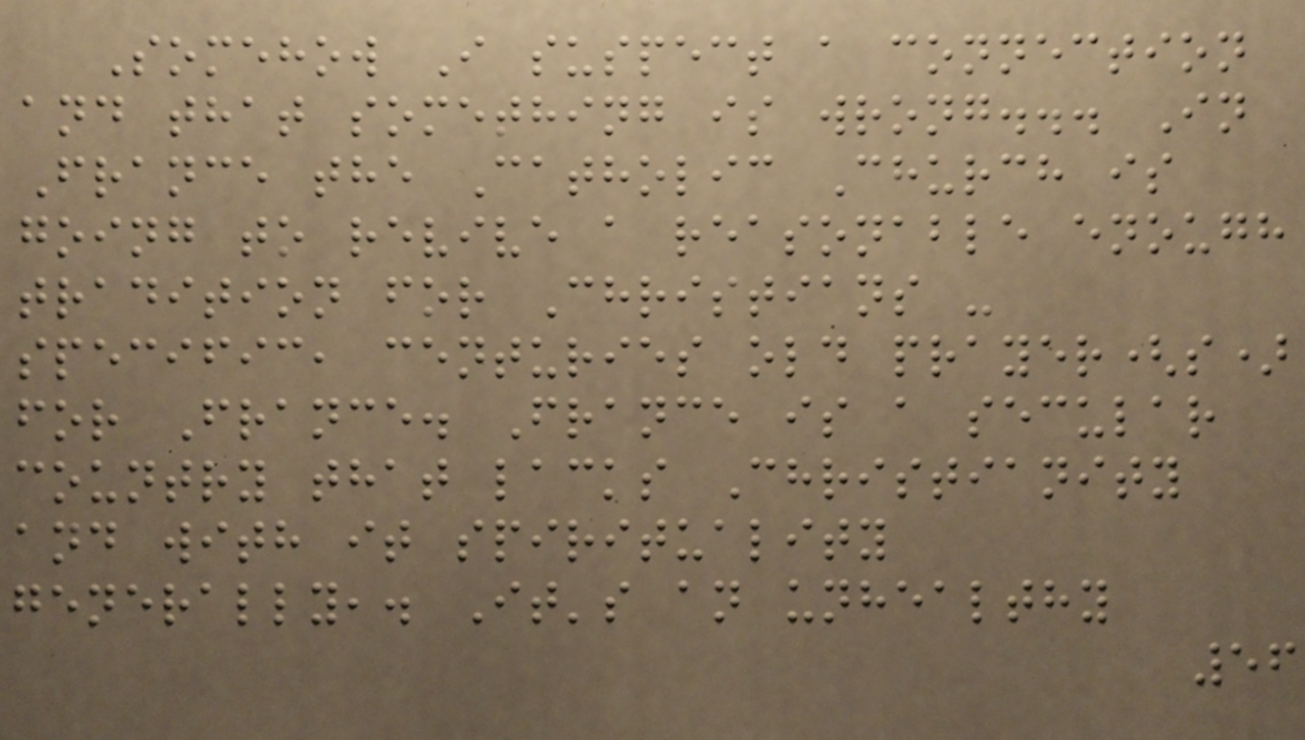Somehow I suspect a connection
and that something is wrong... In
France the Catholic Church is
going to revive a reasonable enough
tradition for Christians -
specific, centuries old prayer(s)
for France. France is a secular
country that lacks Christianity
and with it spirituality
generally,. It's an unhealthy
56
